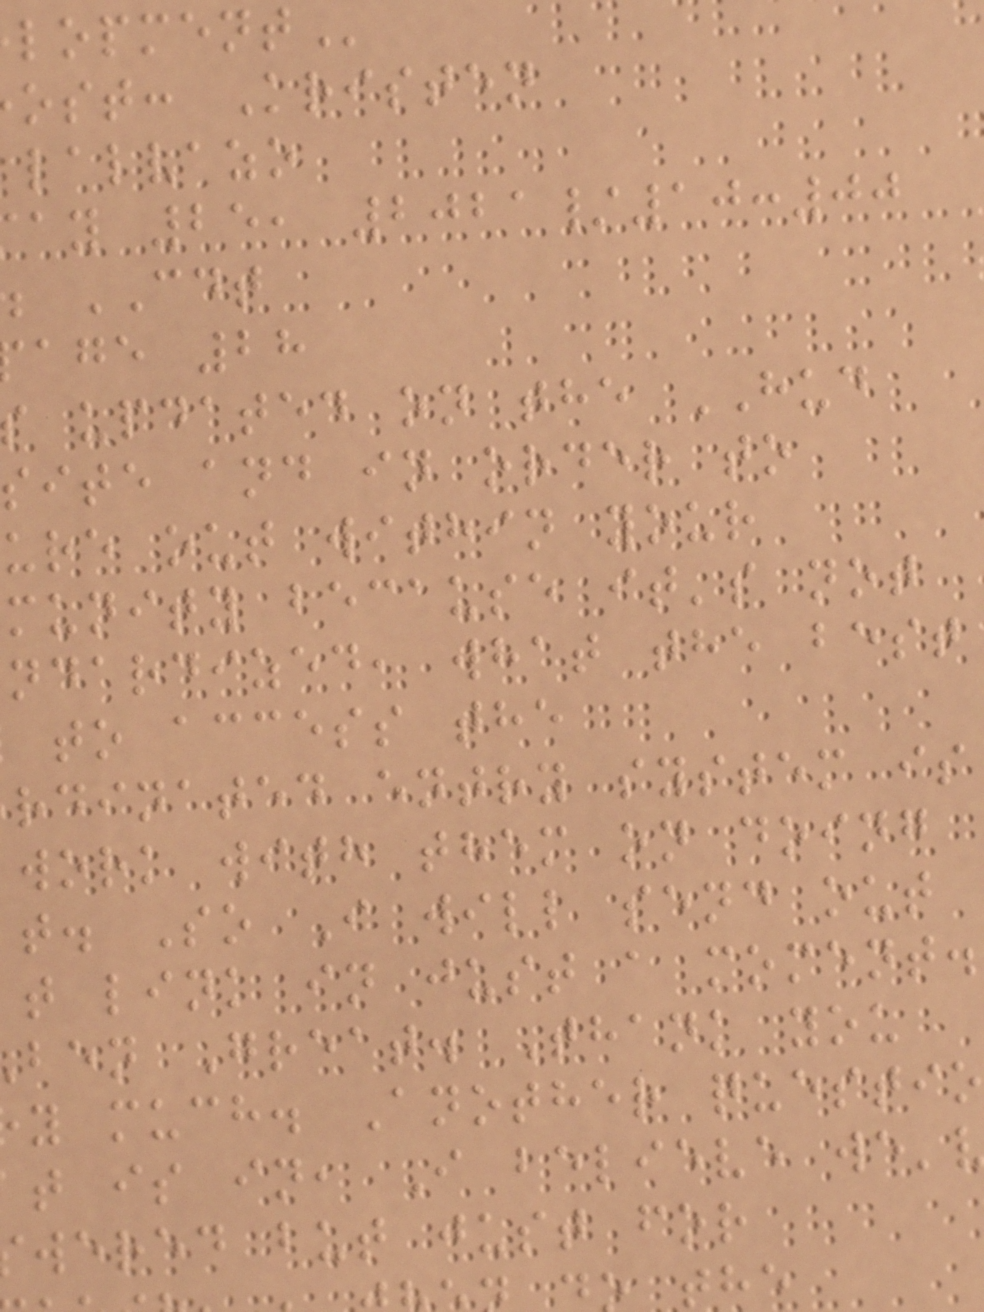ost: Kristen
lalvazo
ay 25, 2021/10:00
CDT
age 28
updated on the HUD
site and in order to
ure out within your
munity because it's not
ndardized, what the best
to access the
rdinated entry system is
work with them on doing
t. So I will send out
t link in just a moment.
ben Great. Thank you
y much. Another questio
t is in, I believe we'
wered but just for
